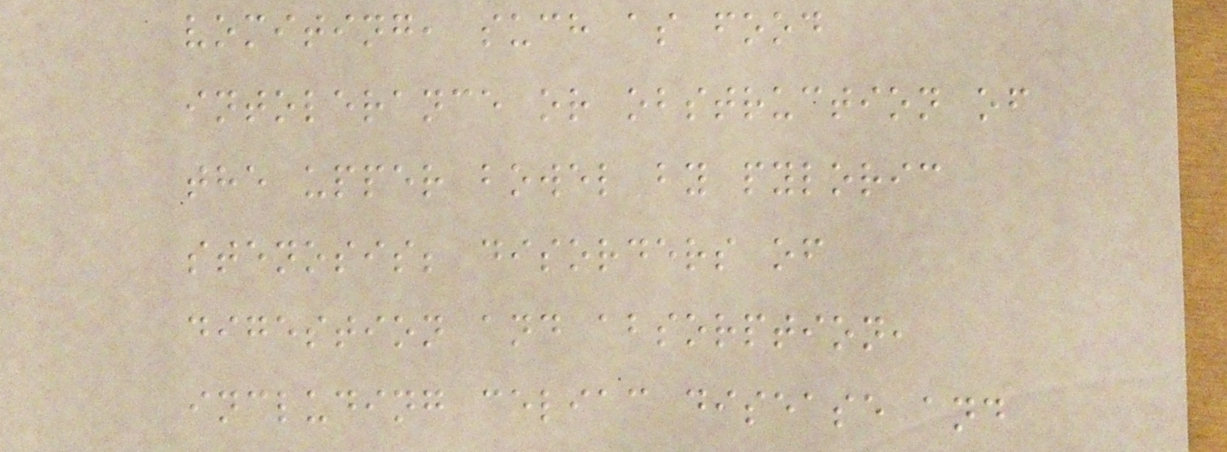vomiting, such as food
intolerance or obstruction of
the upper bowel by pyloric
stenosis; disorders of
digestion and absorption,
including celiac disease and
